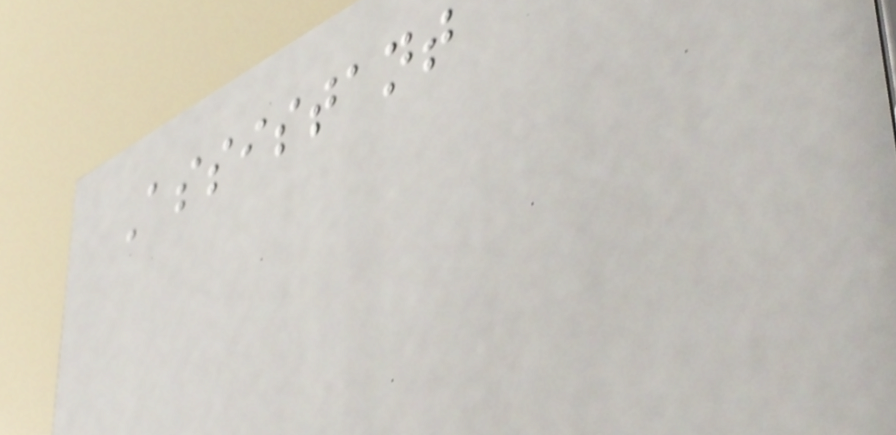Assistant
